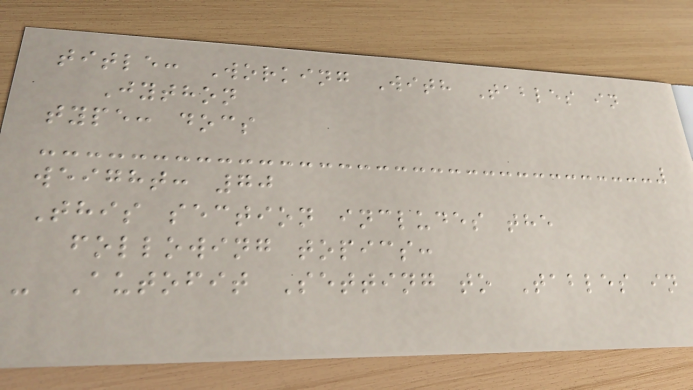title: Working With Tables in
Jython
type: docs
weight: 70
This section includes the
following topics:
- Autofit Setting to Tables in
